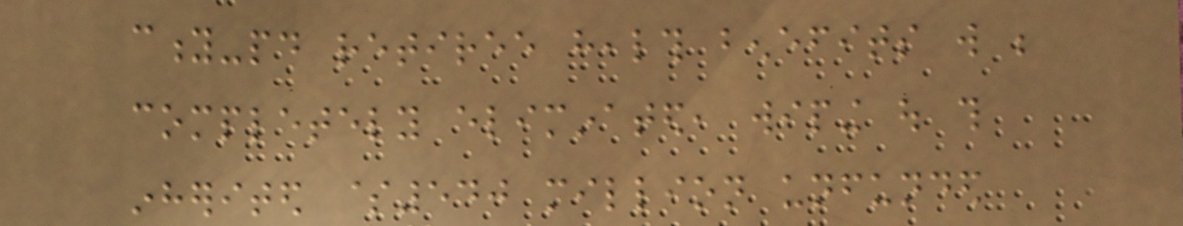city-paid retiree health benefits will be
completely eliminated, wiping out this
inherited $540 million unfunded
